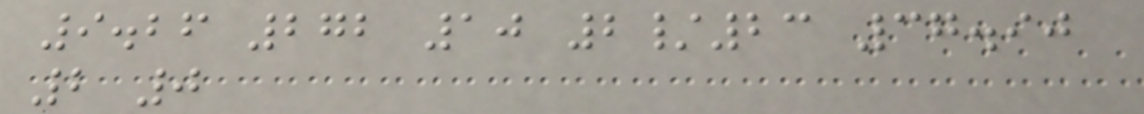9.26 272 10 2/23 37.90
2 0
